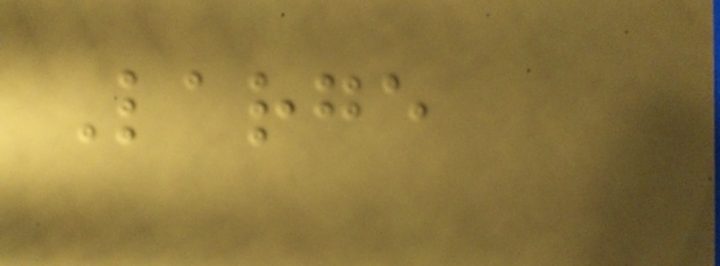Large
